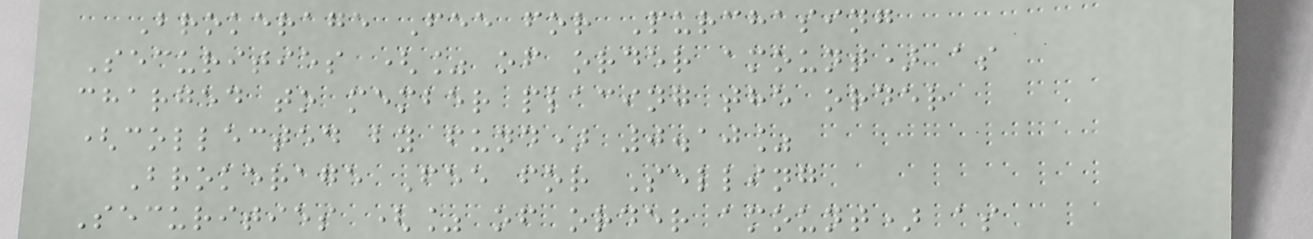Brokerage Fee for Purchasing
Securities (% of order amount) as
charged to member placing the order
(collected by fund) 0.10%
Brokerage Fee for Selling
Securities (% of order amount) as
